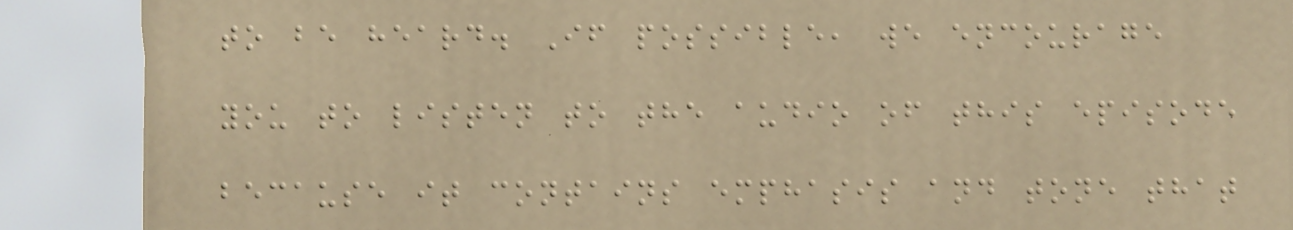to be heard. If possible, we encourage
you to listen to the audio of this episode
because it contains emphasis and tone that
